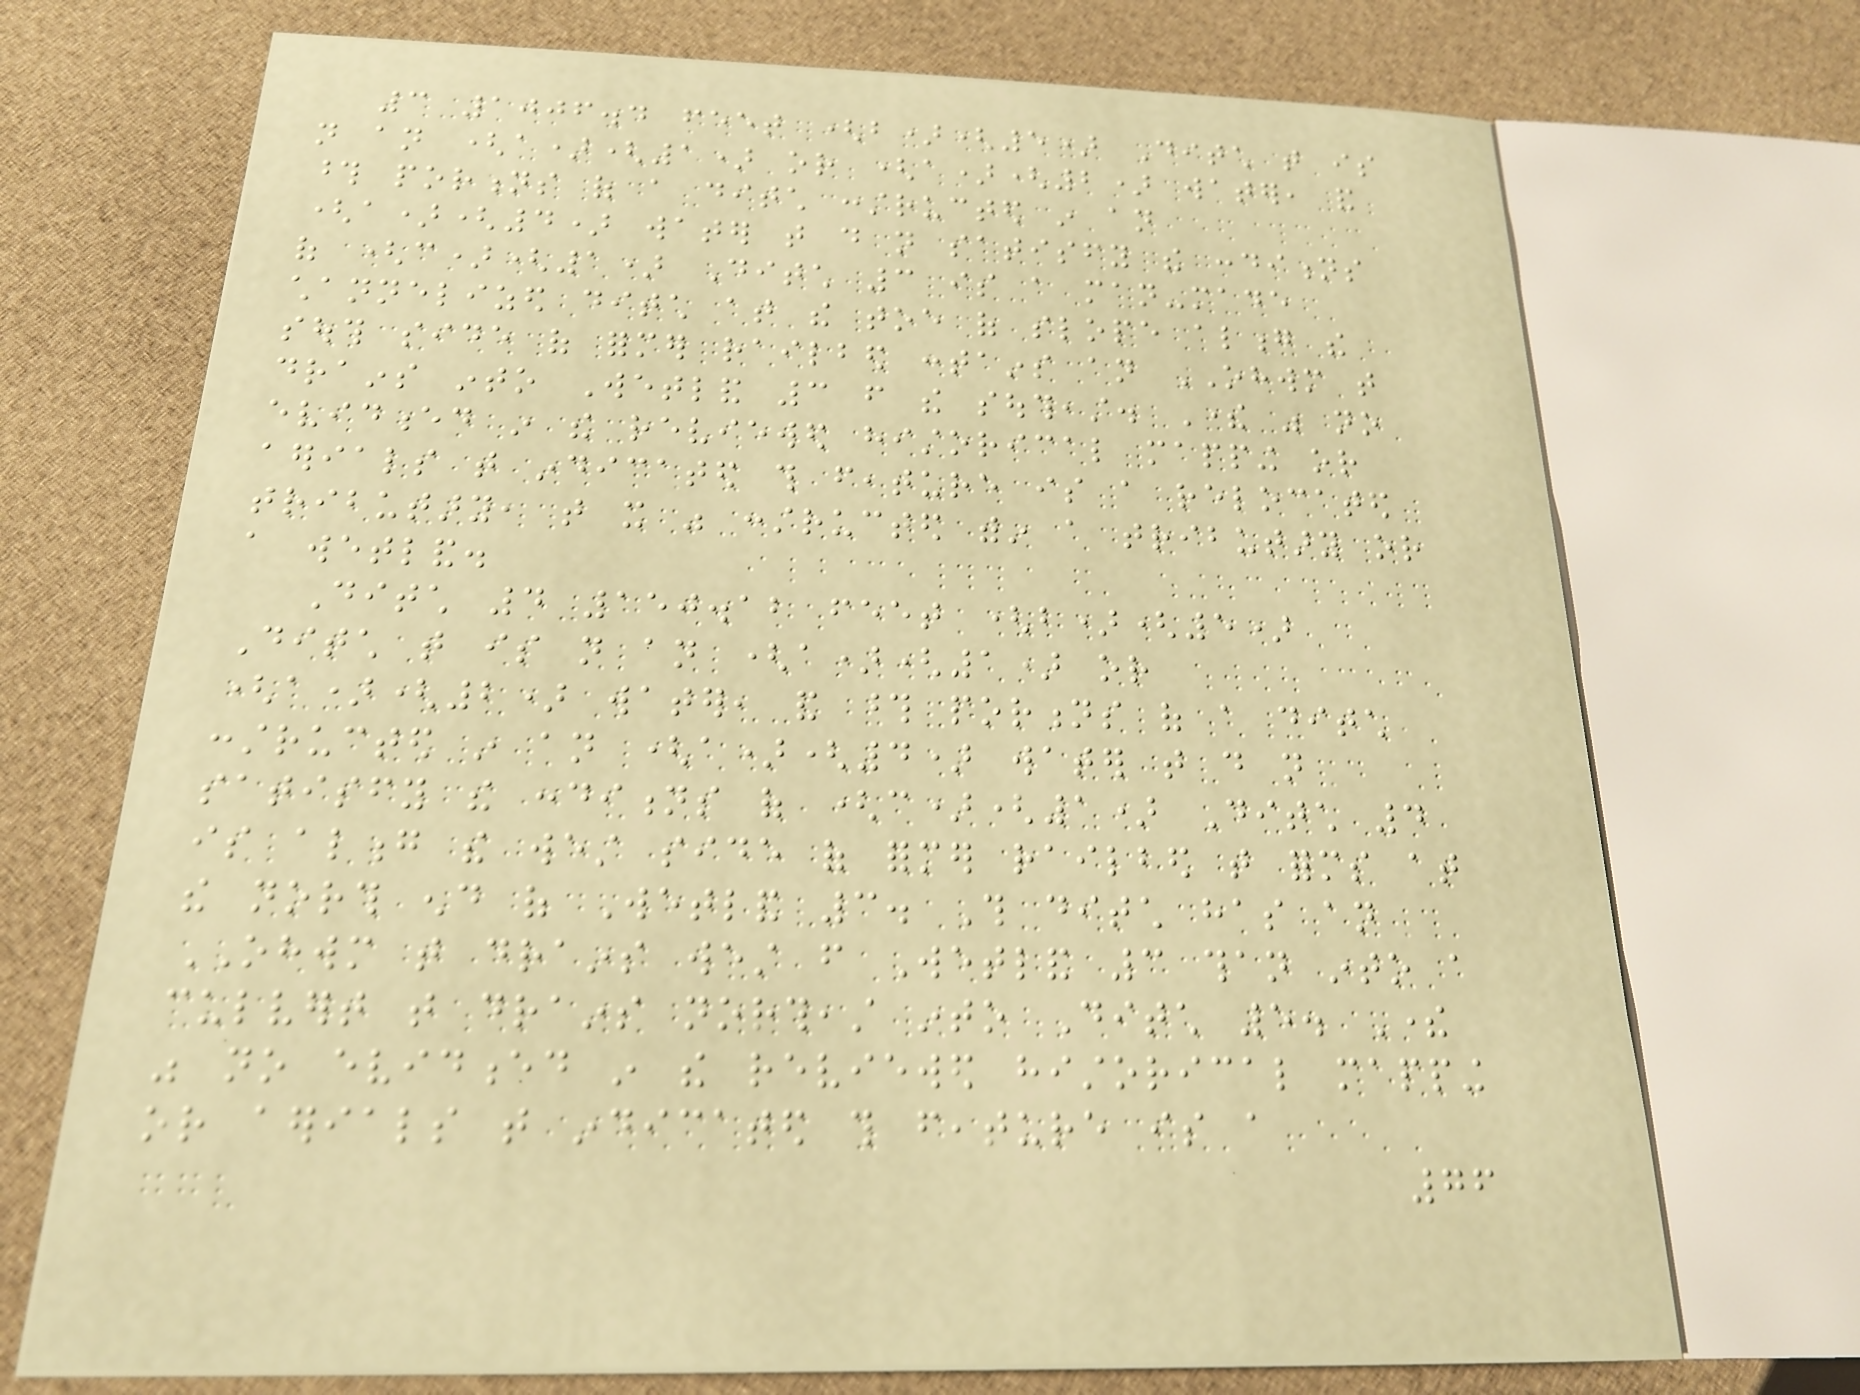3 1006.4 feet (b)(5) Ditch that is
not an (a)(1) or (a)(2) water, and
those portions of a ditch constructed in an
(a)(4) water that do not satisfy the conditions
of (c)(1) Ditch 3 is a man-made
channelized ditch at the toe of slope along the
south side of former railbed contains an OHWM that
drains into Wetland 3 from the southeast. There was no
evidenced in the reviewed historical mapping or
aerials that indicated this feature is a relocated
tributary, that it was constructed within a tributary or
a wetland.
Ditch 4 150.12 feet (b)(5)
Ditch that is not an (a)(1) or
(a)(2) water, and those portions of a ditch
constructed in an (a)(4) water that do not
satisfy the conditions of (c)(1) Ditch 4
is along the west side of former railbed that forms at
the north end of Wetland 3. This ditch has an
OHWM that drains west from Wetland 3 than into a
culvert that drains northeast into Ditch 5. There
was no evidenced in the reviewed historical mapping
or aerials that indicated this feature is a
76
